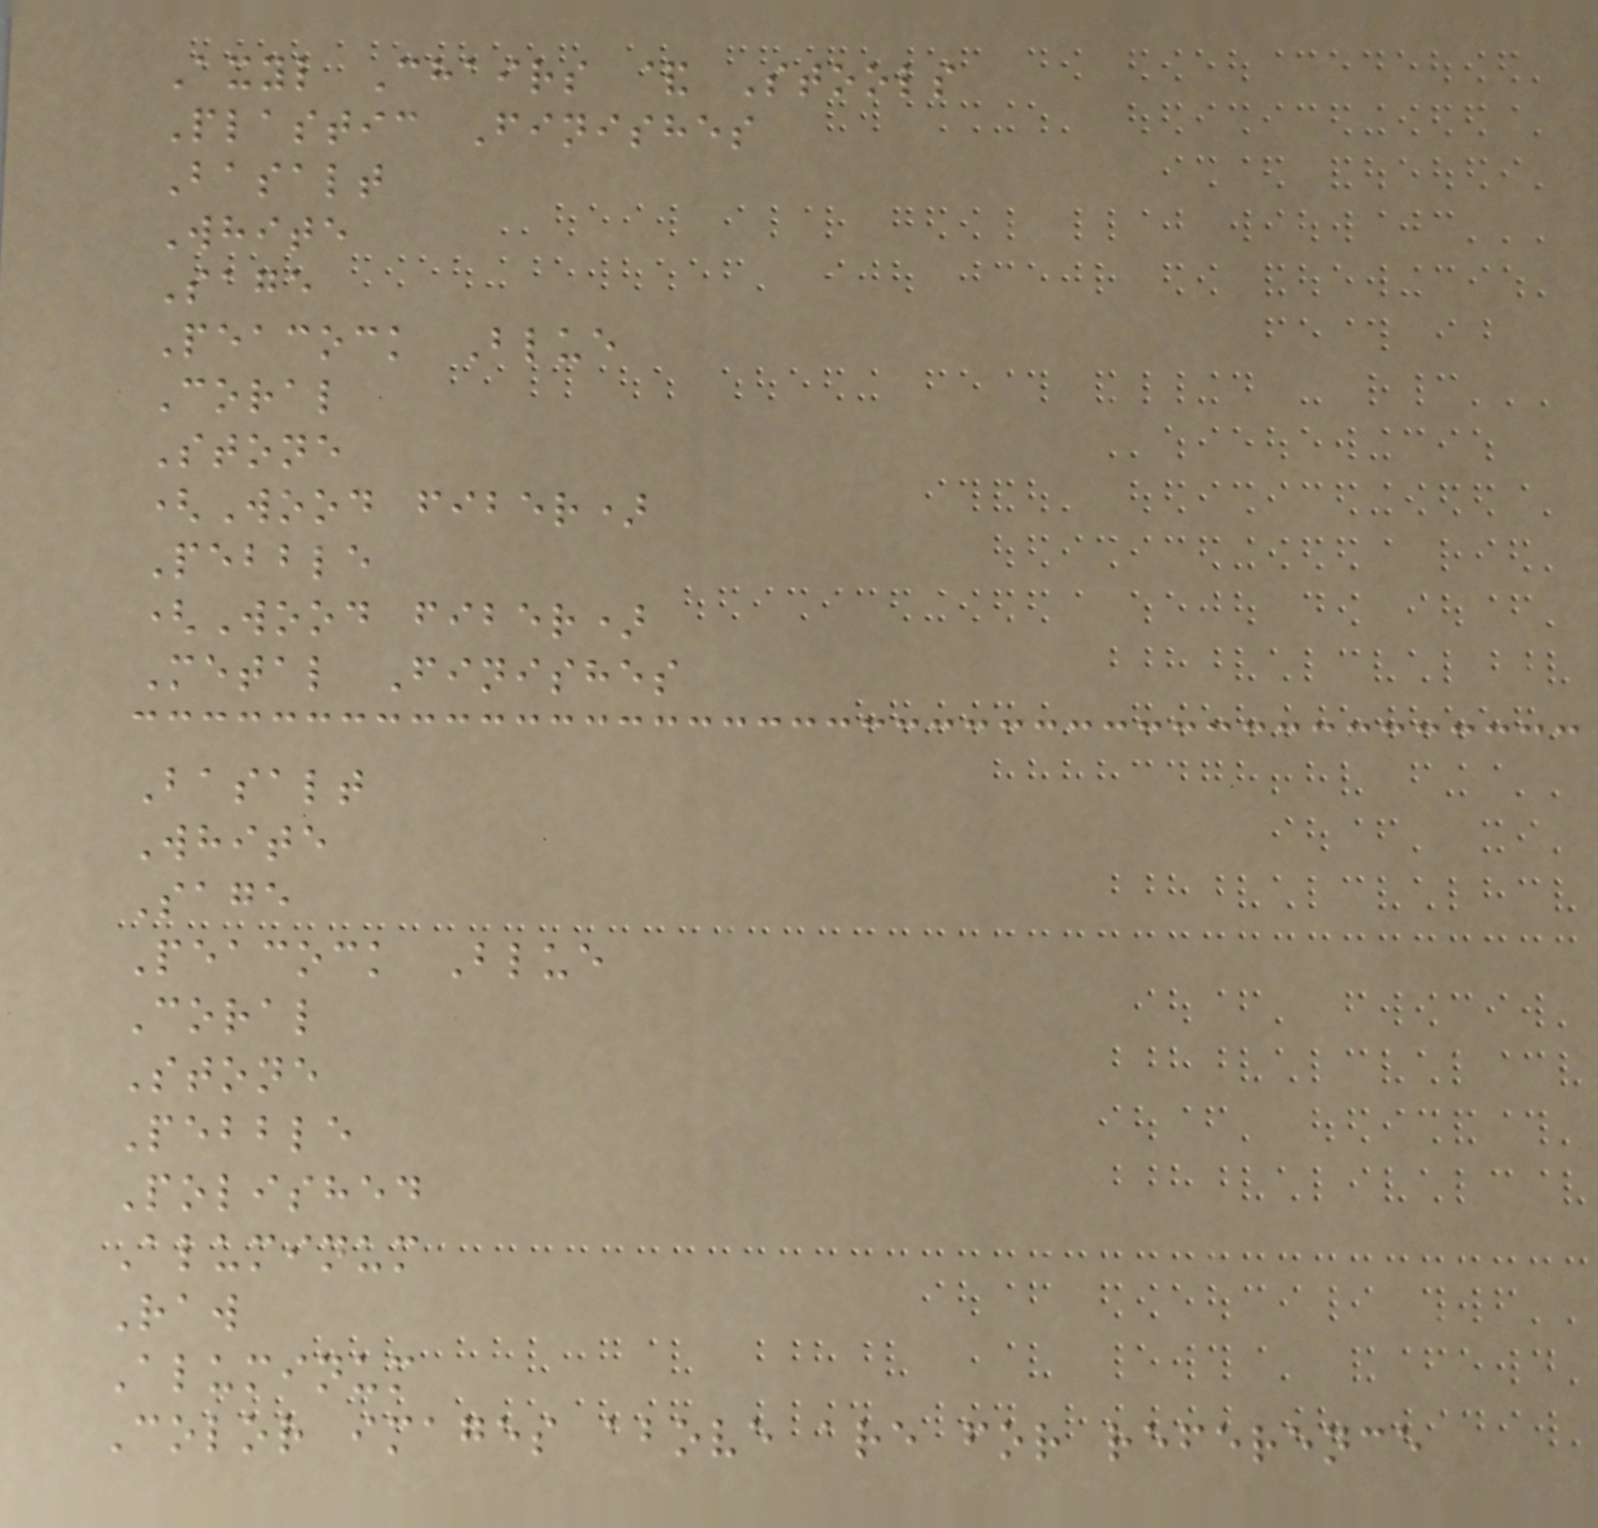Axyl Chairs & Stools
Plastic Finishes
Basalt
White
Sage
Peacock Blue
Coral
Stone
(Wood fiber)
Pebble
(Wood fiber)
Metal Finishes
Basalt
White
Sage
Peacock Blue
Coral
Stone
Pebble
Polished
Aluminum
Raw
Aluminum
Color images above are for reference
